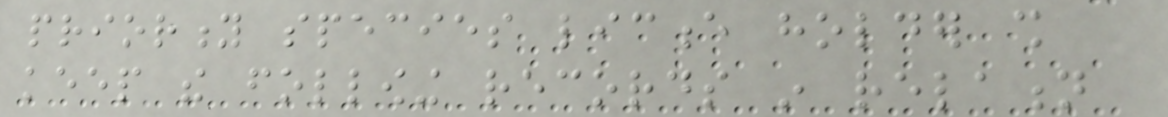priority species licence holder shall
keep the following records in relation
